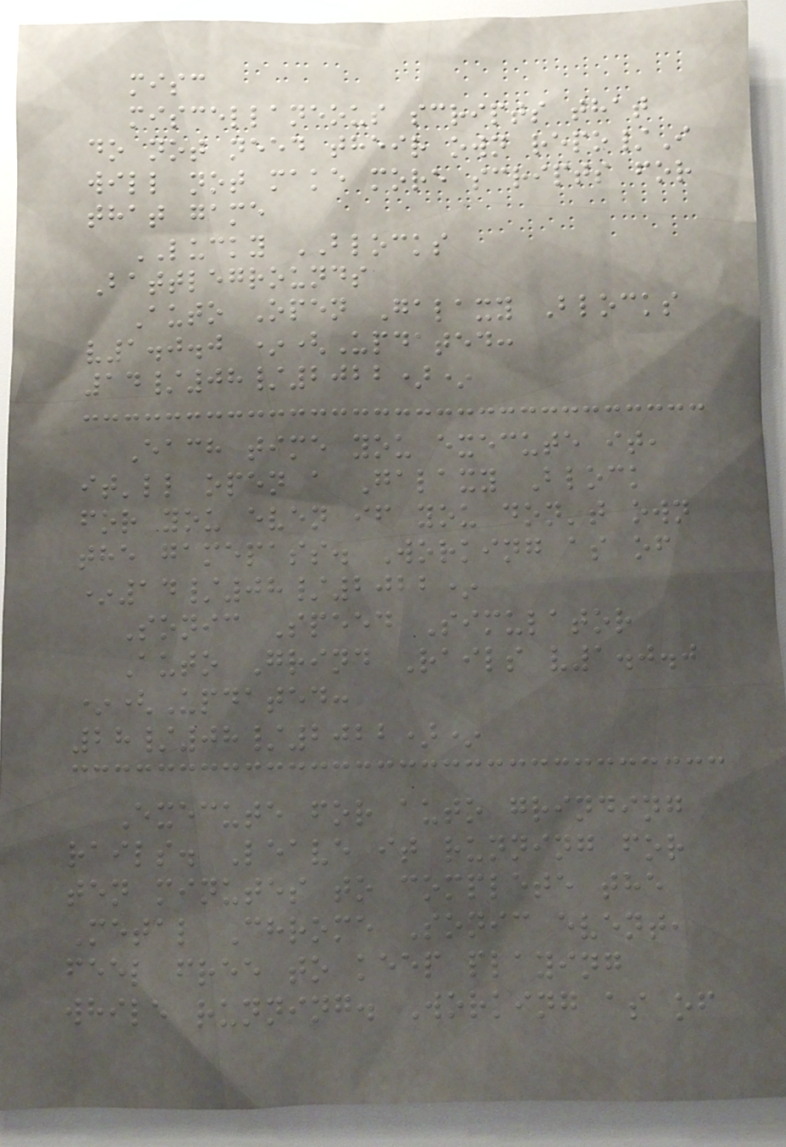misc
miscellaneous scripts that
do not need their own repo/I
will not make more scripts for
that game
LUCKY BLOCKS
Battlegrounds
Auto Open Galaxy Blocks
v1.0.0 *(Updated:
14/08/2022)*
Each time you execute it,
it'll open a Galaxy Block
for you even if you don't own
the gamepass. Working as of
*14/08/2022*
Sonic Speed Simulator
Auto Grind Rails v1.0.0
*(Updated:
28/08/2022)*
Execute for auto grinding
rails. Leave it running for
ten minutes to complete the
Metal Chrome Sonic event,
feel free to keep playing
while running. Working as of
